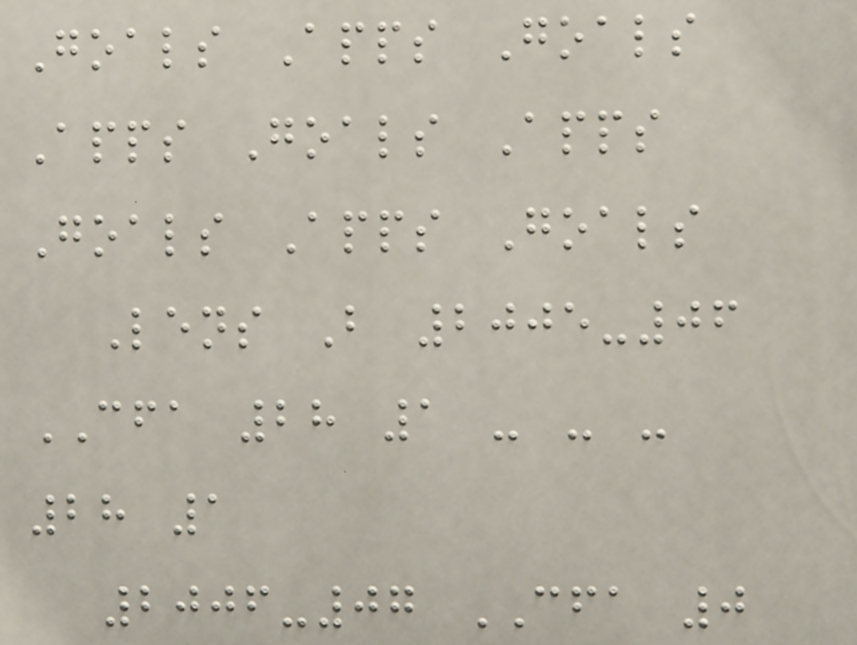Goals Apps Goals
Apps Goals Apps
Goals Apps Goals
Lens B 2005-06
CFA 28 1 - - -
28 1
2006-07 CFA 0
